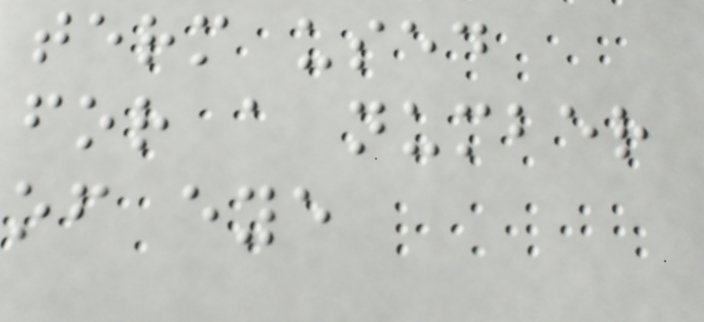term used
for a number
of eye
